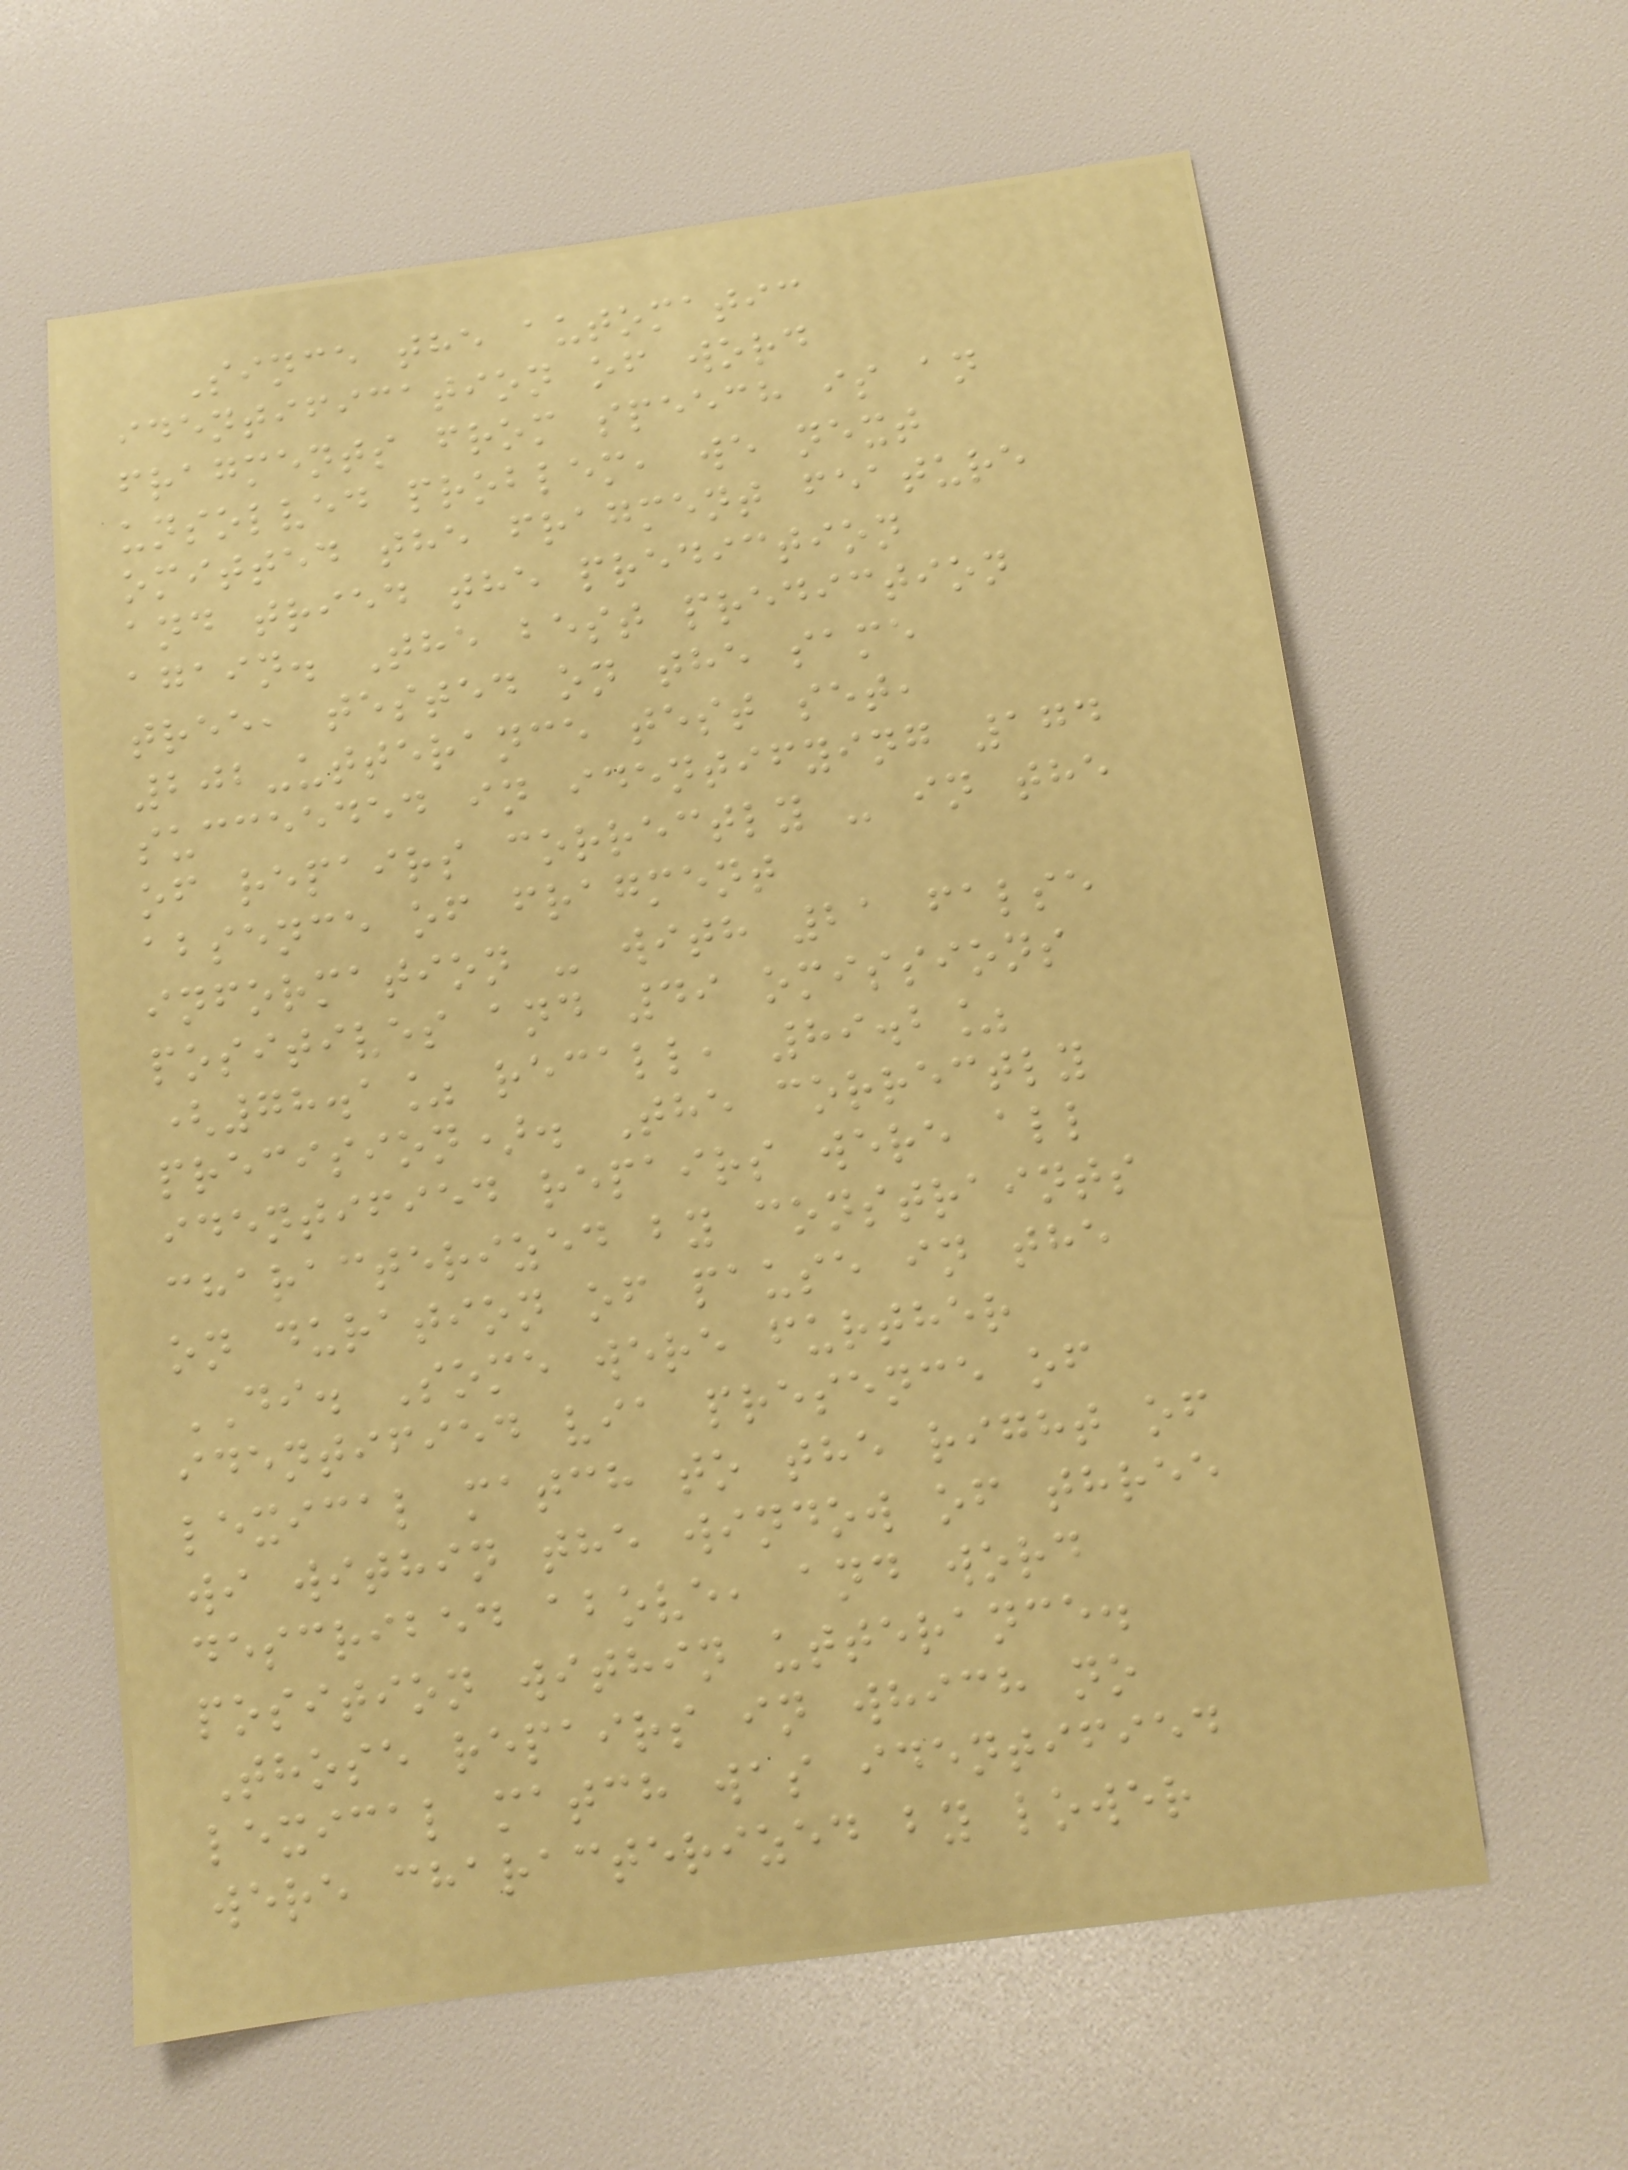Since the automatic
identification of word
fragments from speech is an
unsolved problem, we next
omitted the fragment feature
and tried the prediction
again. The best prediction
tree, tested on the same
202-utterance test set,
succeeded in identifying 174
of repairs correctly - in the
absence of fragment
information - with 21 false
positives and 49 omissions
(78.1% recall, 89.2%
precision). The correctly
identified repairs were all
characterized by constraints
on duration of pause in the
DI. Some were further
identified via presence of
lexical match to the right of
wi within the window of three
described above, and word
position within utterance.
Those repairs in which no
lexical match was identified
were characterized by lower
